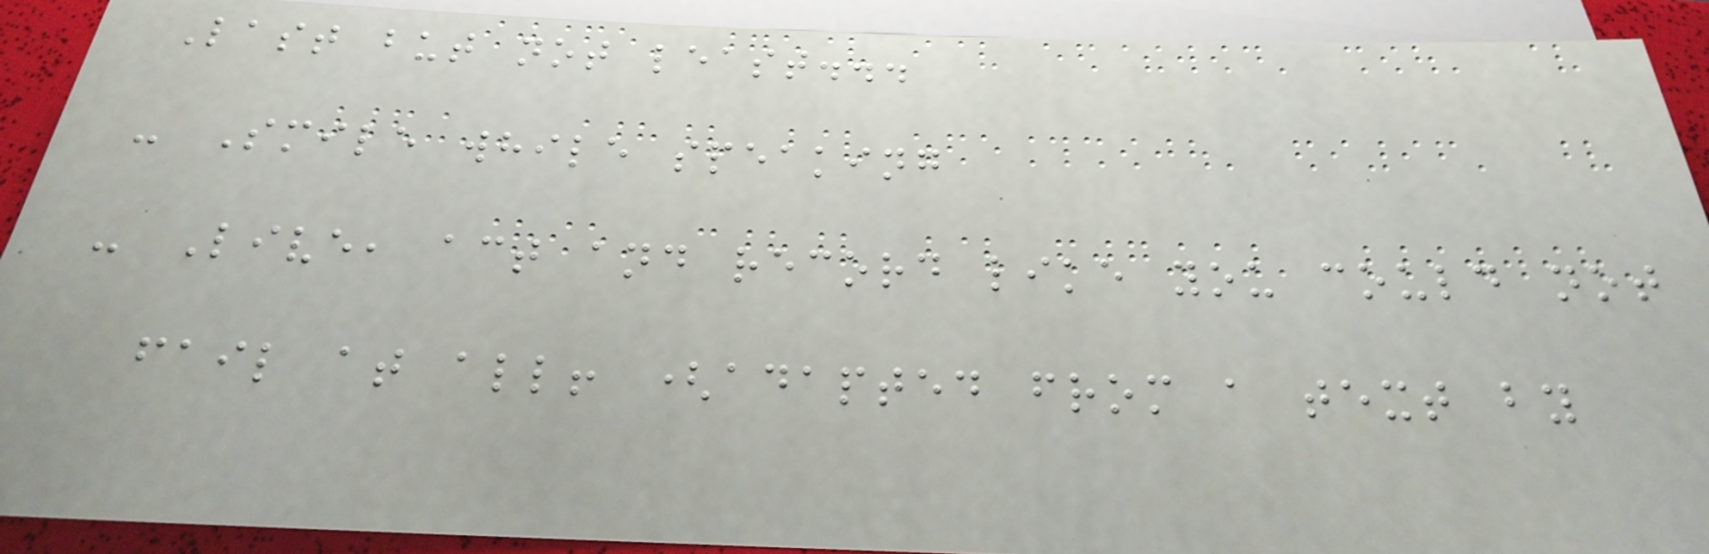Last but not least...
- Smile while speaking
- Live, act and record like you could not
fail at all! (adapted from a text by
